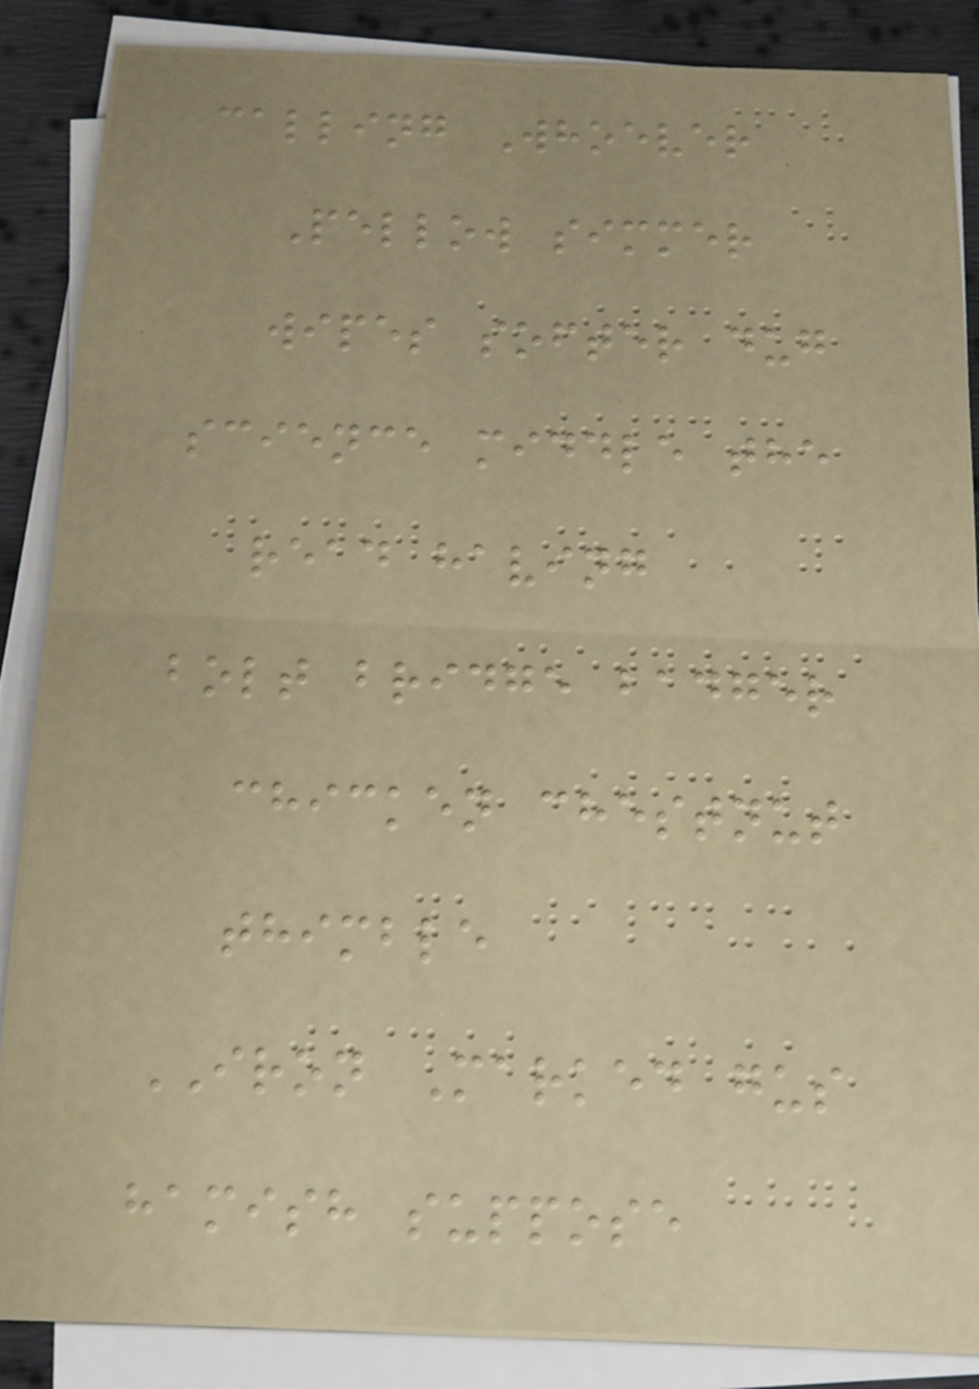calling Whoever
Pellow simmer
wipes softer dug
science middle the
read having
bolt bridge badger
chicken chestnut
thimble
IRON Marked gus
hamish suppose
